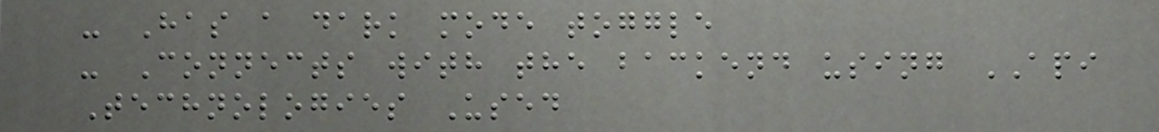- Has a dark mode toggle
- Connects with the backend using API
Technologies Used
